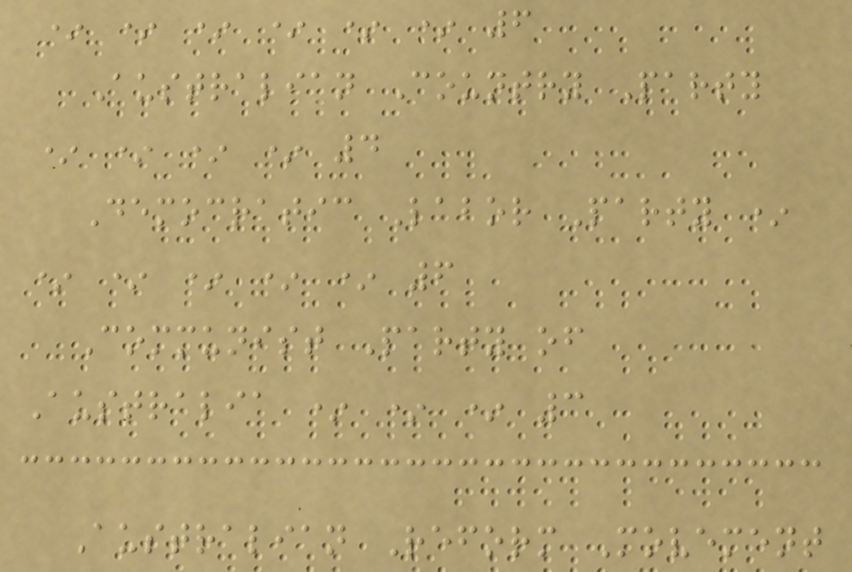* * * * * * 6
Australian Country Party
* * * * 4
Democratic Labor Party *
* * * * * 6
Communist Party of
Australia * * * 3
Australian Reform Movement
